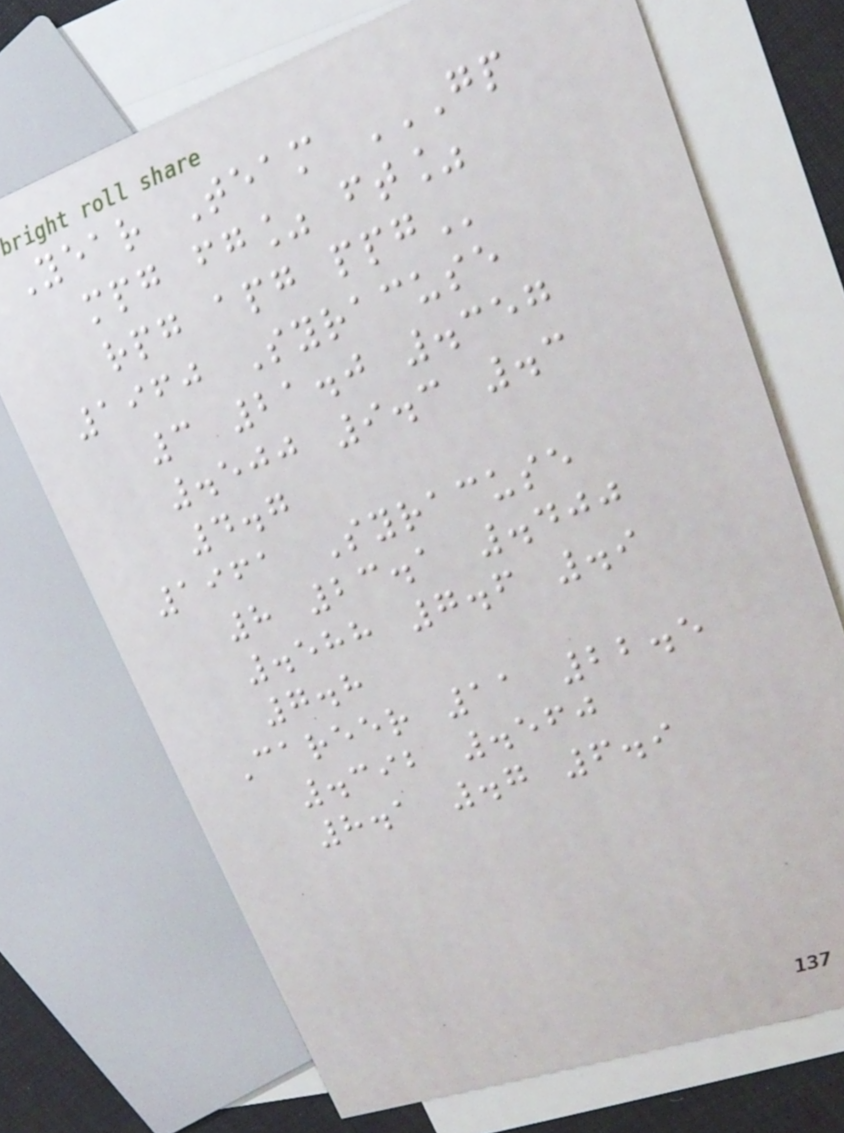Year Team GP
MPG FG% FT%
RPG APG PPG
1960 Syracuse
3 21.0 .357
.500 9.3 .3
4.7
1961 Syracuse
8 23.1 .400
.588 7.6 .9
7.8
Career 11 22.5
.392 .560
8.1 .7 6.9
